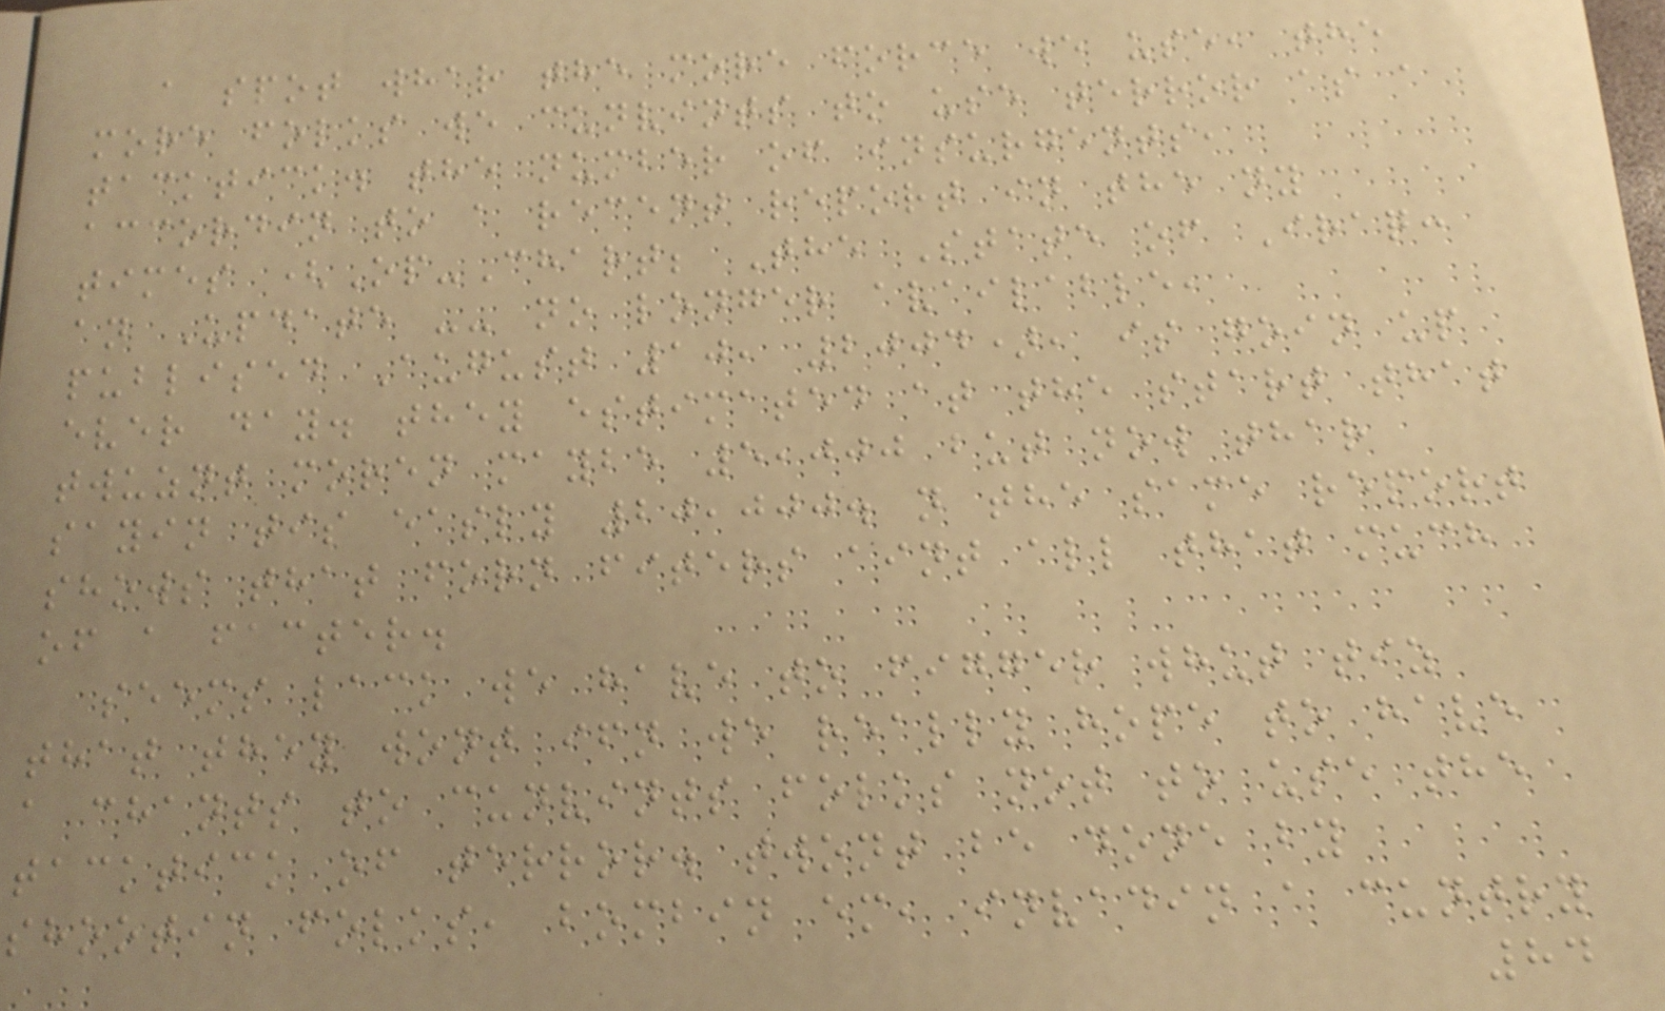a spot whar the more force we use, the
more folks we cunvints to use terror as a
tacktick. the number of insurgents,
accordin to a recent report in the ny
times (Op-Chart; The State of Iraq:
an Update -- no longer available,
publised August 10, 2004), is goin up
ever day. they estimated at the start that
twuznt moren maybe 5,000 but now thar
sayin tis easly 20,000. n the same report
shows that forn fiters aint all that much
of a facter.
seems lack we have to figger whut tiz
that they wont ifn we really hope to have
a chants to cunvints folks not to use the
tacktick of terror. twont be done by
shootin folks, bombin em, invadin a cuntry
84
